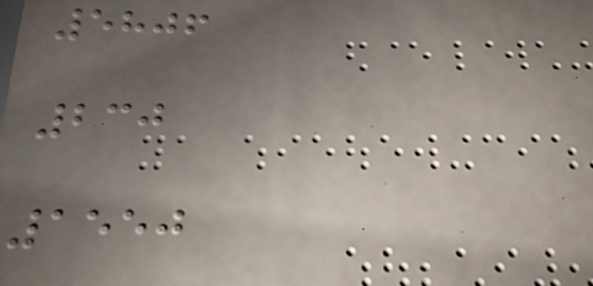5806
230
1550
